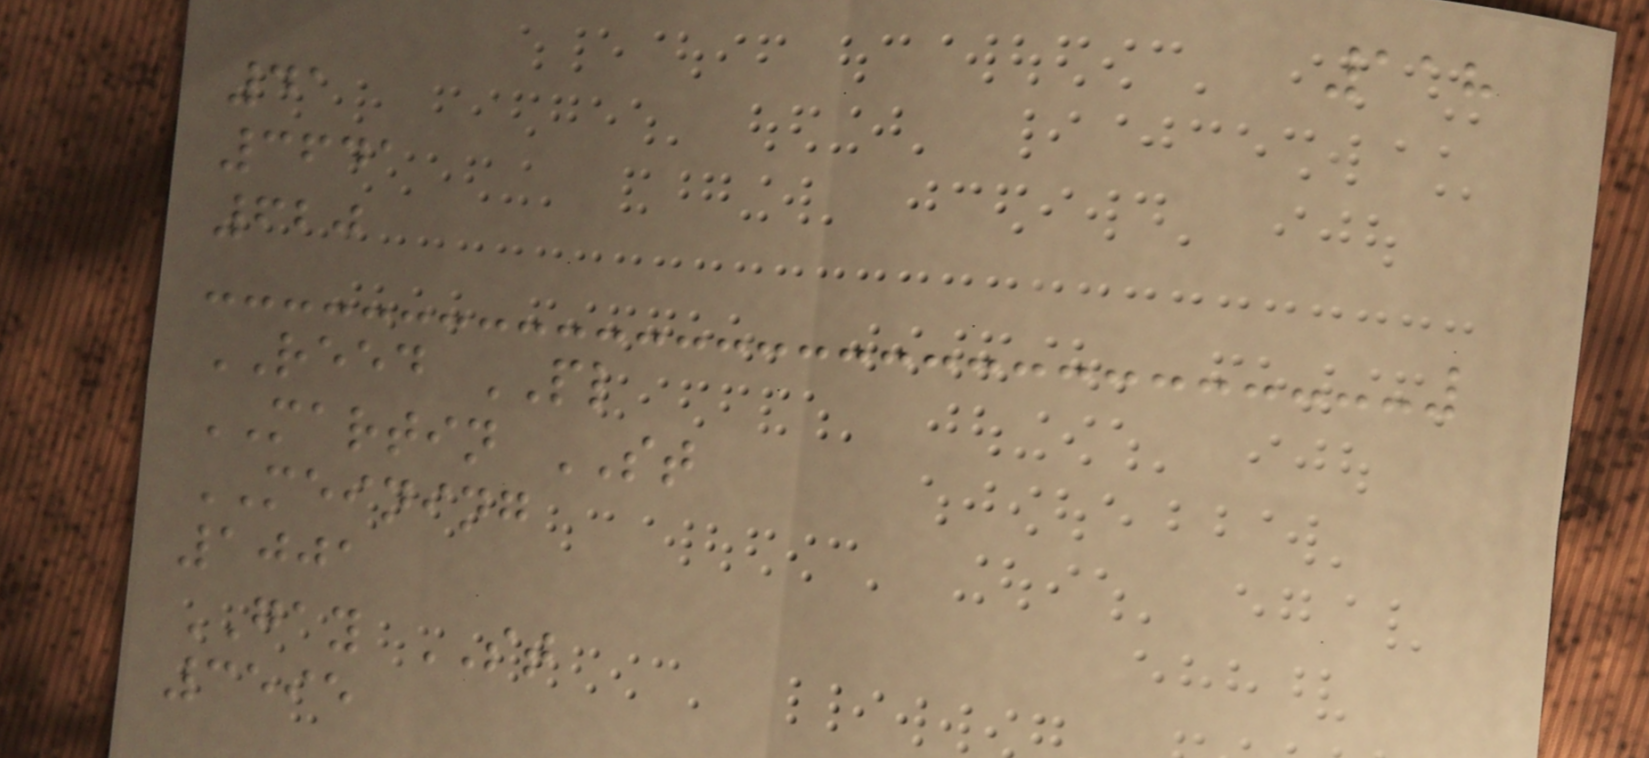118
41
3641
620
REED PL
MARTIN ST
MEINING
1001
GAY ST
3595
